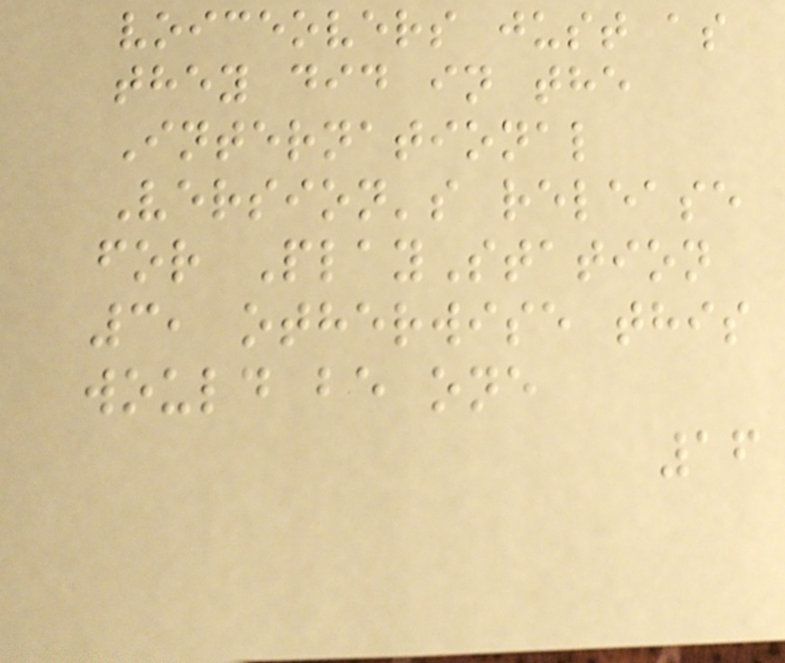voiceovers just as
they did in the
International
Version's release
for PlayStation
3, otherwise this
would be one
16
